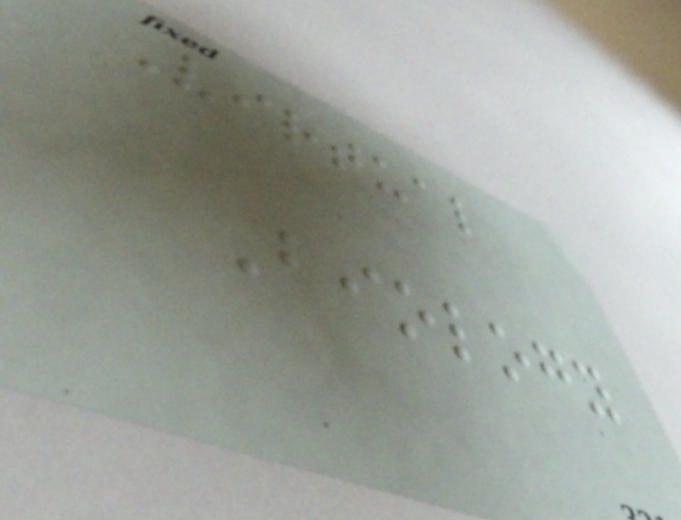Virtual
Biology
